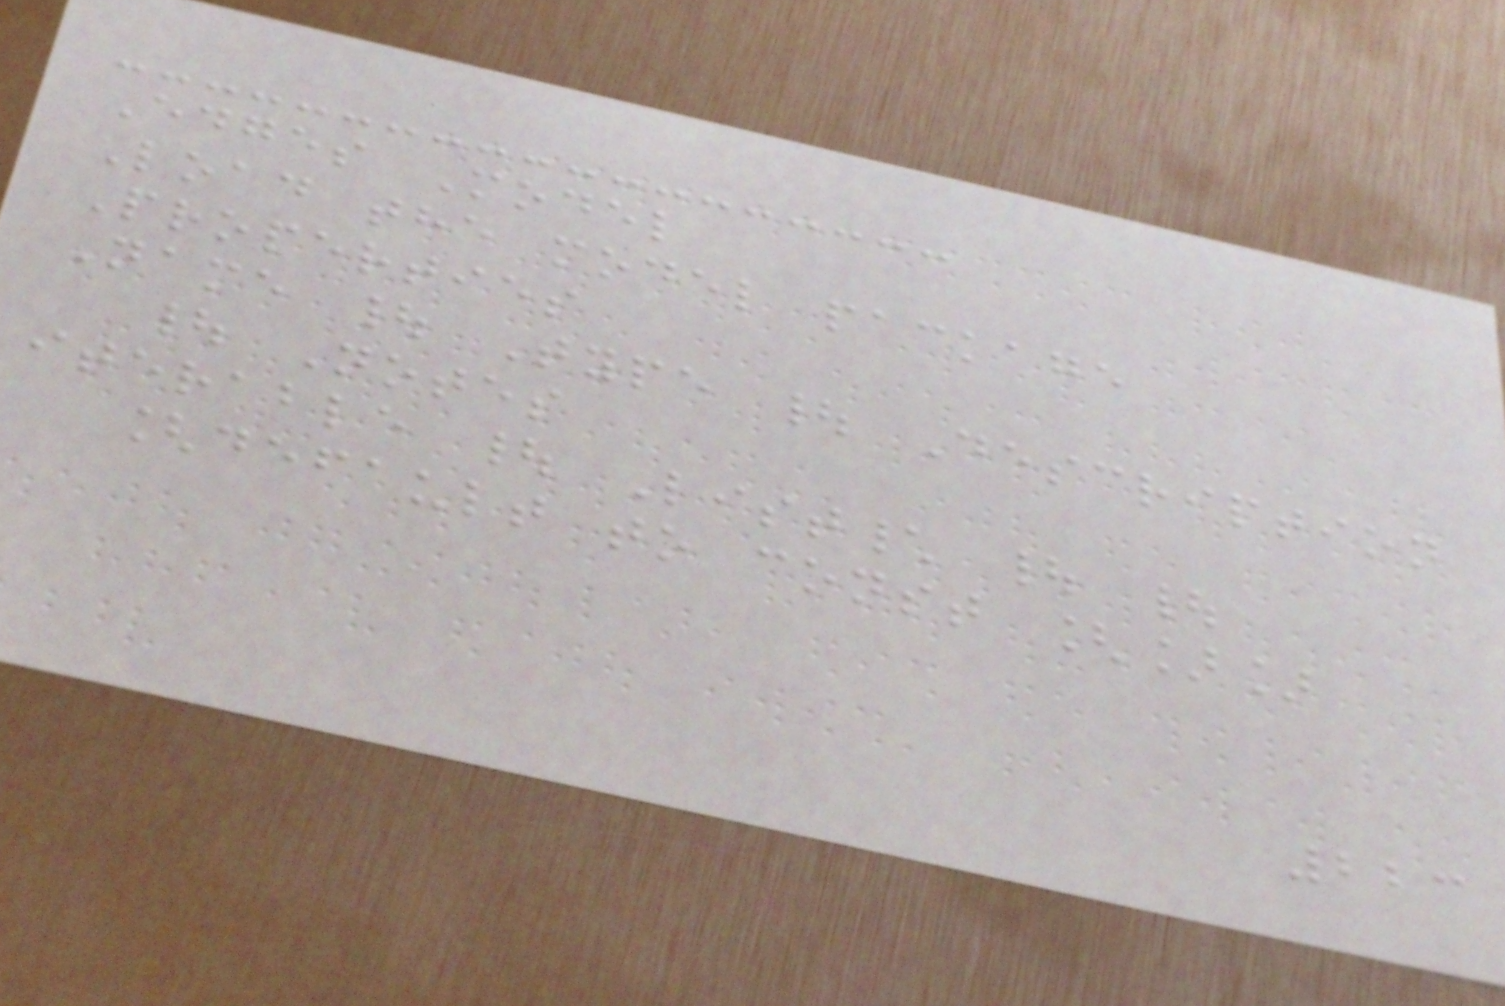Edges Model
Load the model package
Properties
Name | Type | Description
| Notes
iterable | List\ | |
[default to const []]
223
